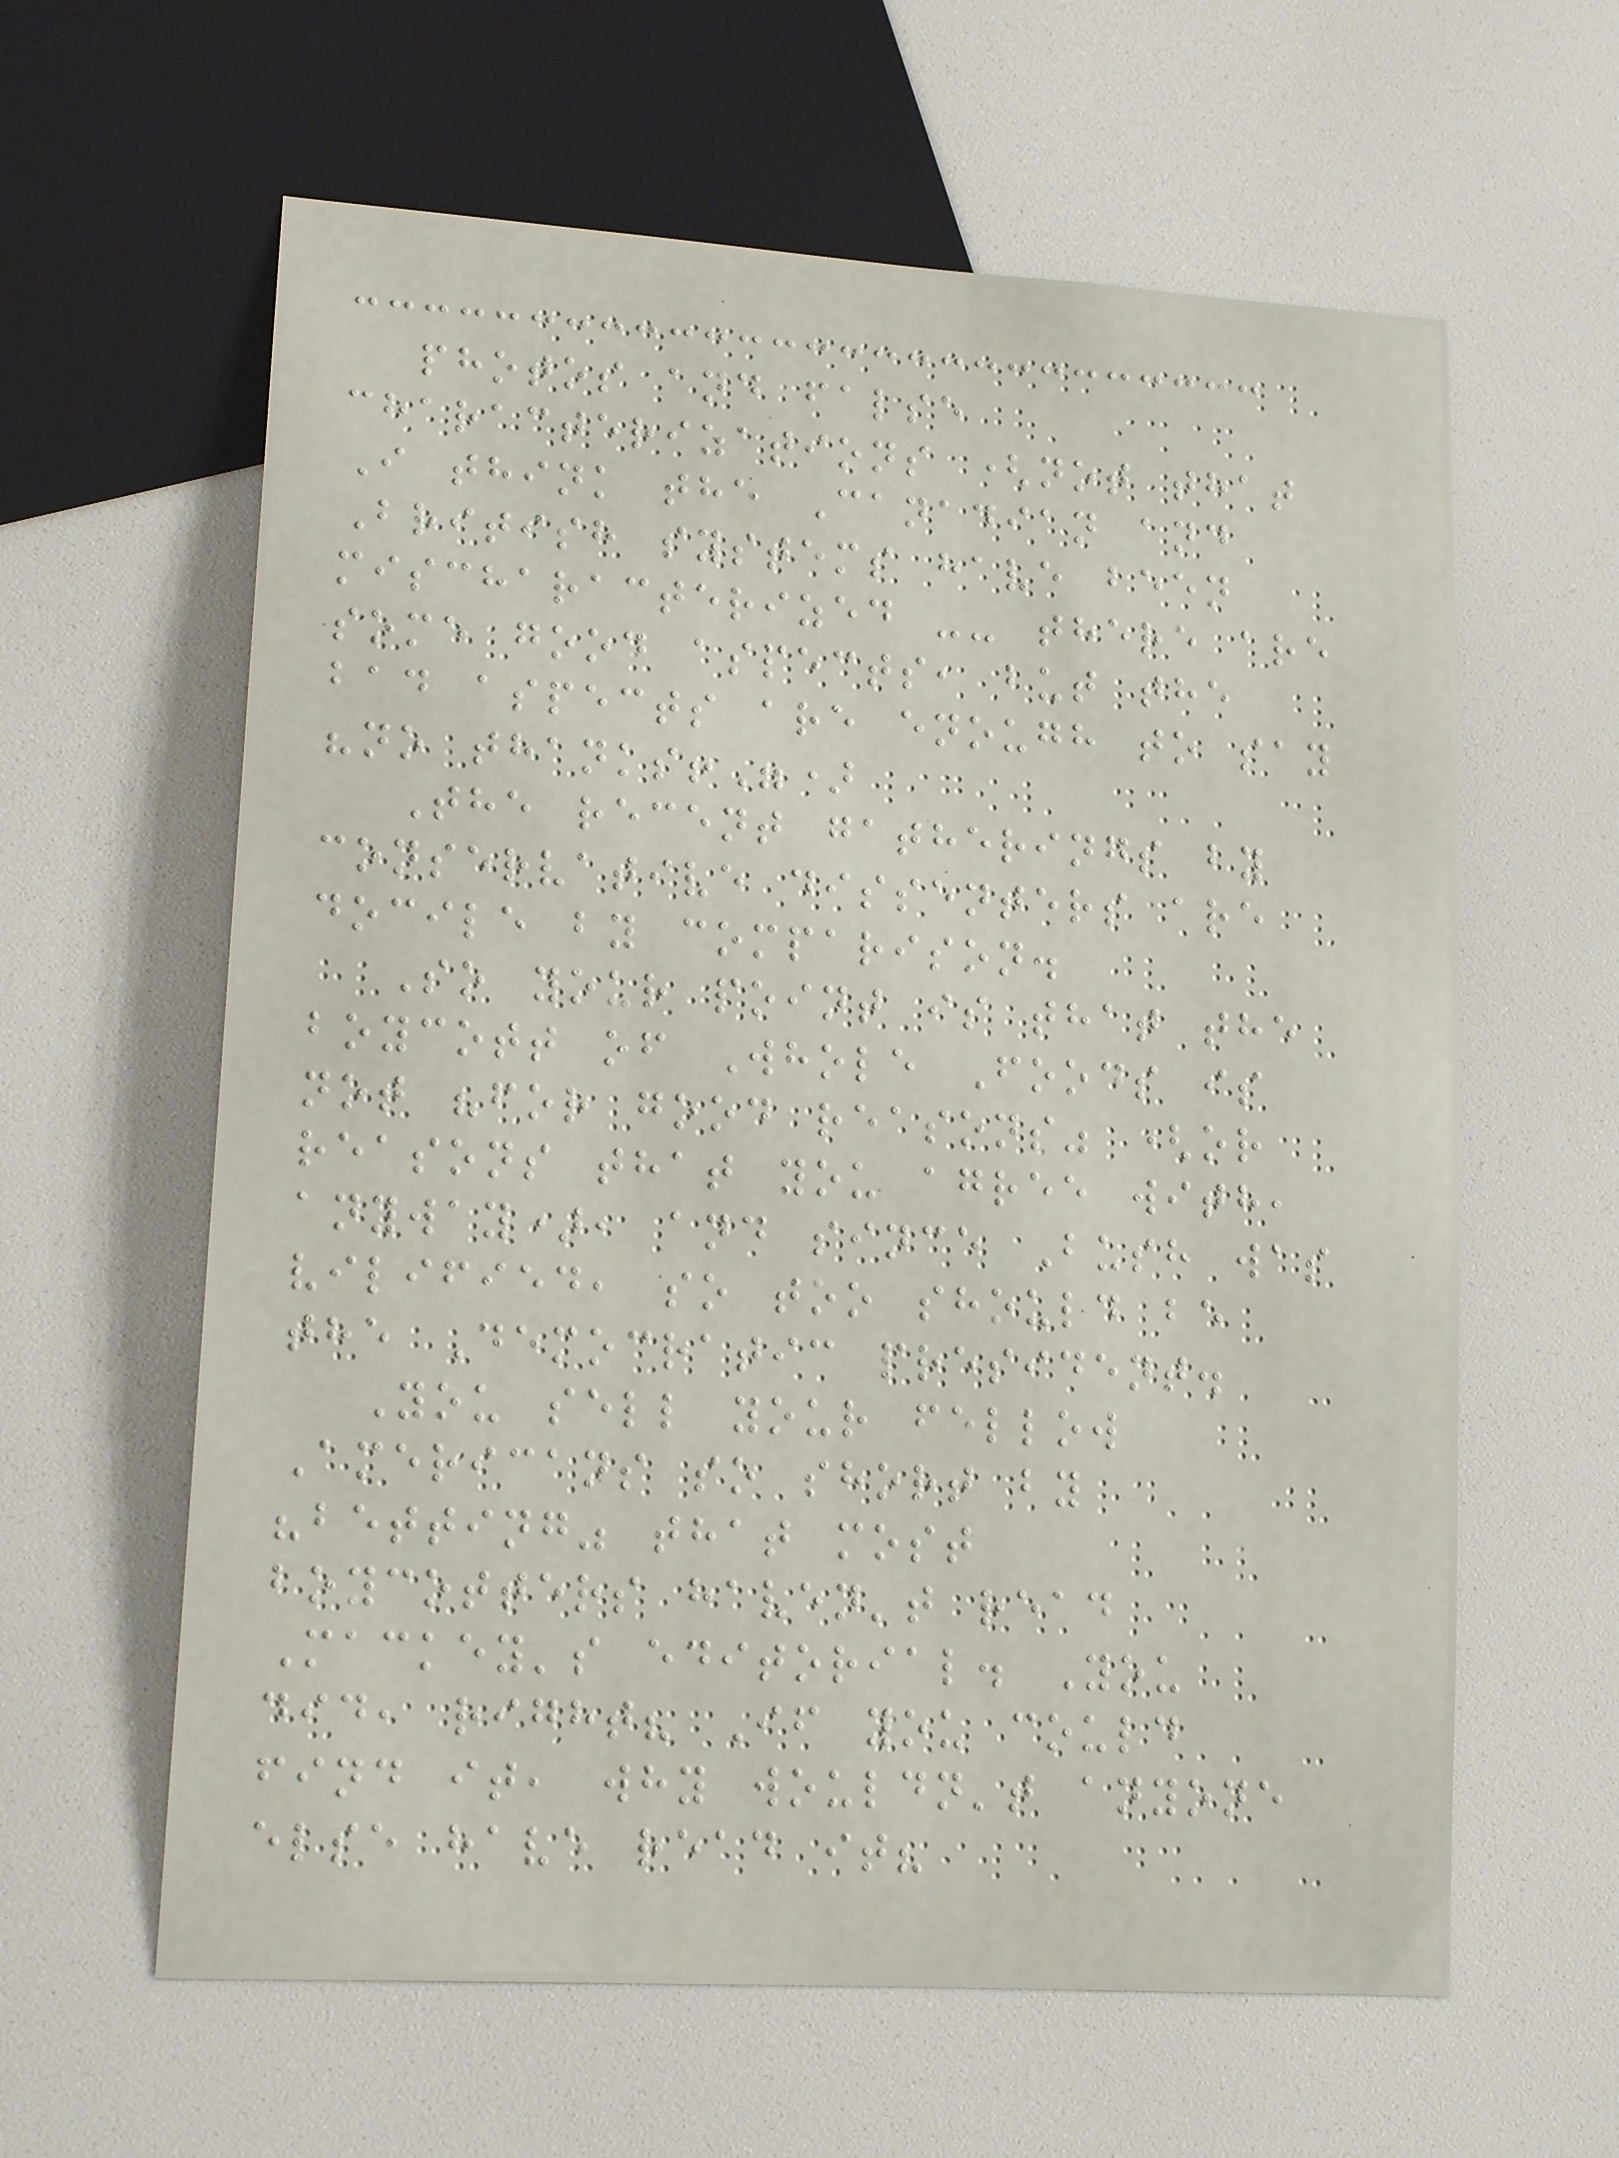photos and false
characterizations (not that
I think the Canadian and
British systems have been
mischaracterized -- there are
some good aspects, but the
bad aspects are enough to say
"no thanks!")
The recent gatherings by
conservative dissenters are
docile by comparison.
So your point is that the
boycott of Whole Foods is
not "for good reasons" (or
reasons that you agree with,
anyway), and since Bush was
vilified, so too should be
the Democratic president.
You sell your fellow
Americans so short by
"betting" that most
boycotters haven't read
Mackey's editorial. You
did, right? If you could
find it, why wouldn't anyone
else have read it?
